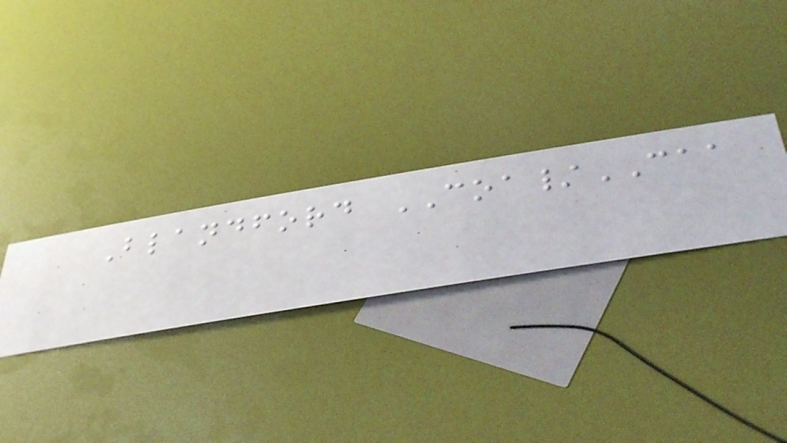Blandford COA/CAA
